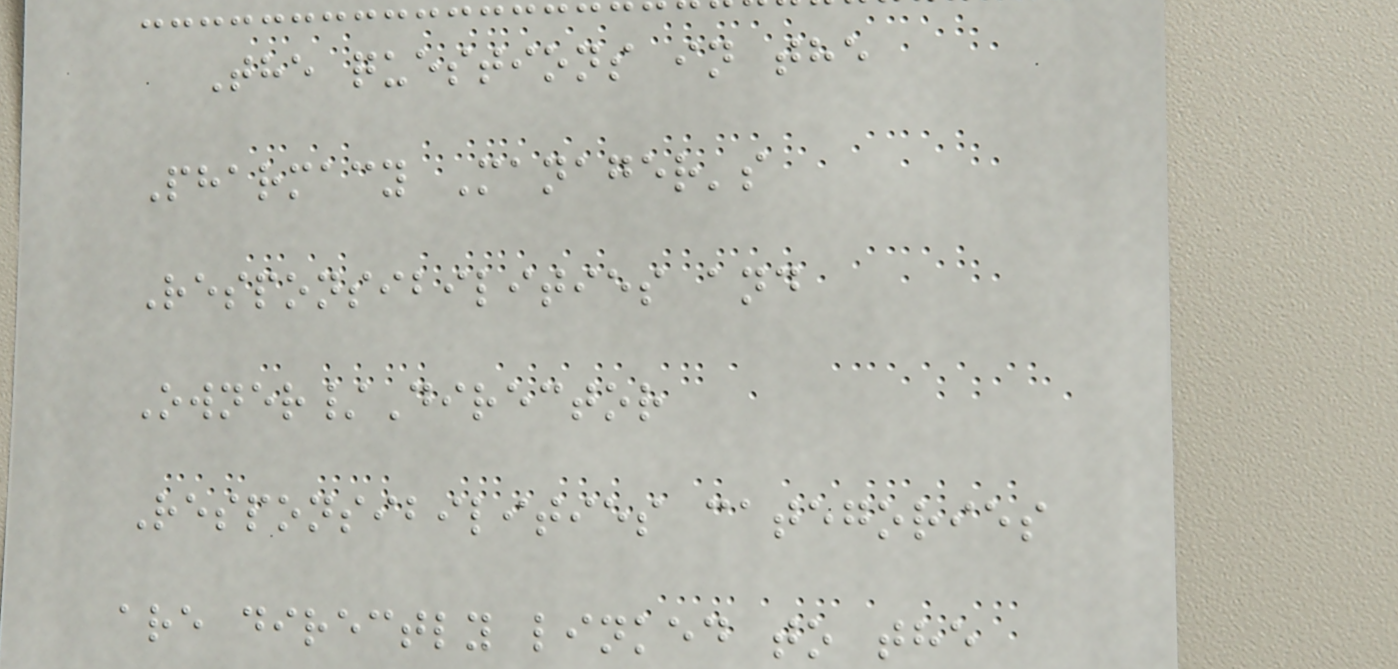The questions in the
Pharmacy Manager's
Responsibilities and
Owner/Director
Responsibilities categories
are directly linked to the
